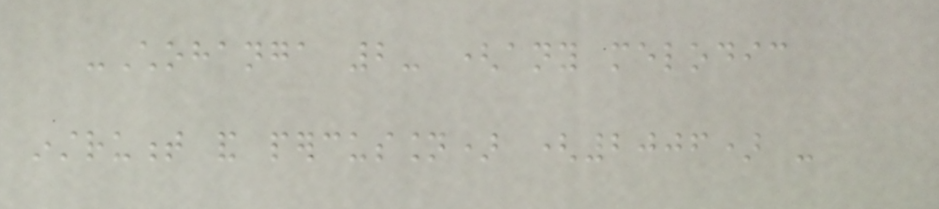-Chohanga 2- (any melodic
instrument and percussion) (2006) -
